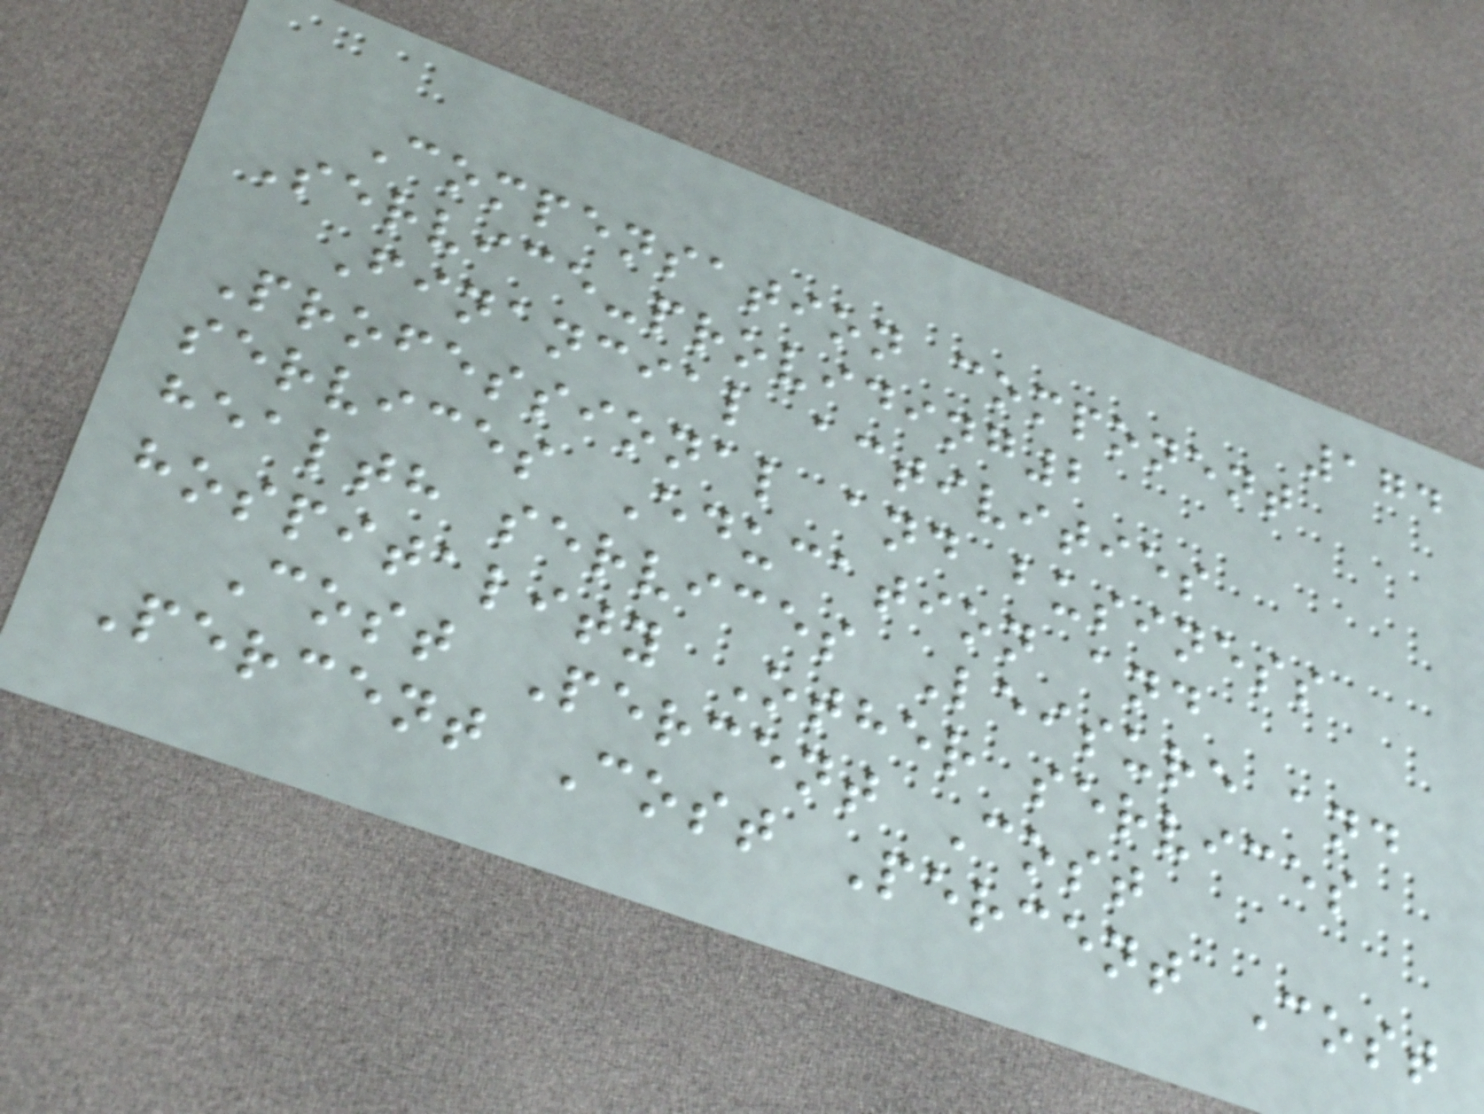174
Compensation component
Service-providing2
Financial activities
Professional and business
services Education and
health services Leisure and
hospitality Other services
Cost Percent Cost
Percent Cost Percent Cost
